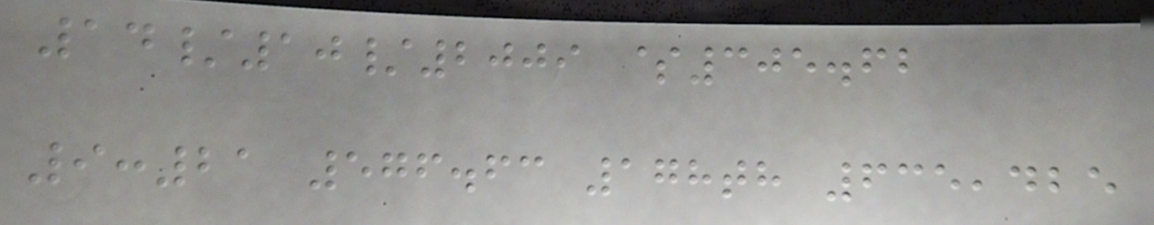14/10/2009 $305.62
9:21 576.63 178th 635,425
